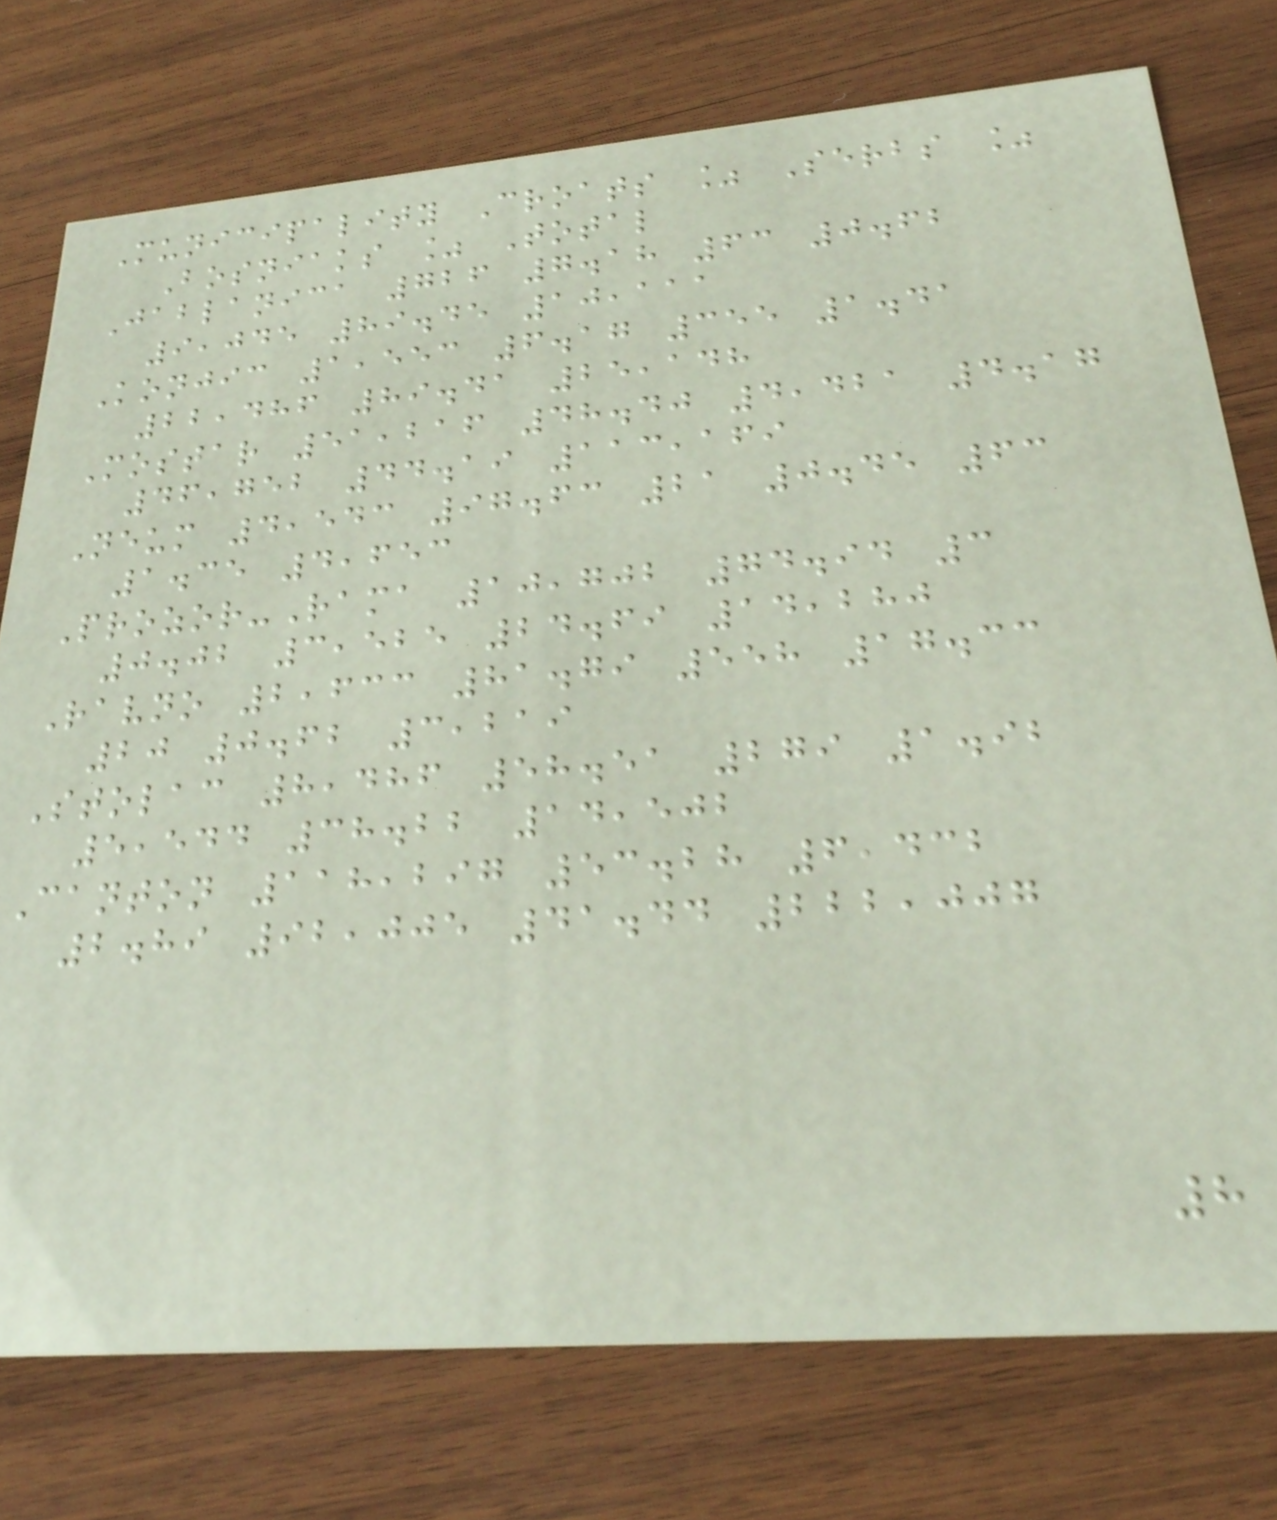Municipality Croats % Serbs %
Bosniaks % Total
Jablanica 726 7.18 63 0.62
9,045 89.45 10,111
Konjic 1,553 6.17 355 1.41
22,486 89.41 25,148
Mostar 51,216 48.40 4,421 4.17
46,752 44.19 113,169
Neum 4,543 97.63 21 0.45 63
1.35 4,653
Prozor-Rama 10,702 74.94 3
0.02 3,525 24.69 14,280
Ravno 2,633 81.79 558 17.33
20 0.62 3,219
Stolac 8,486 58.51 279 1.92
5,544 38.22 14,502
Canton 118,297 53.28 6,432
2.89 92,005 41.44 222,007
8
